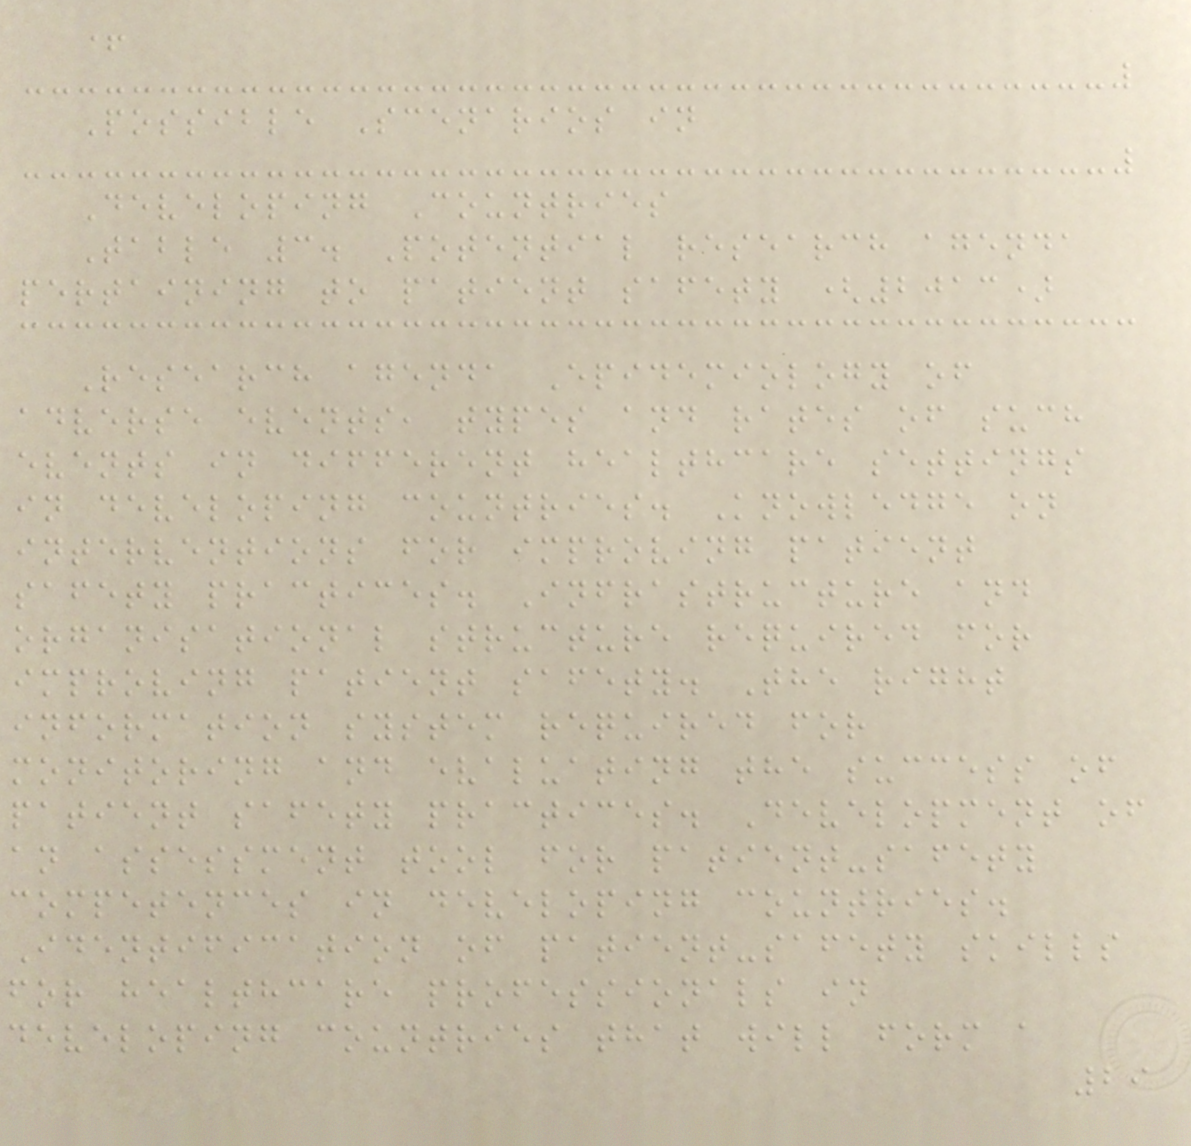+
Possible Scenarios in
Developing Countries
Table 3. Potential research agenda
pertaining to patient safety (2013)
Research agenda Epidemiology of
adverse events, types and rates of such
events in different healthcare settings
in developing countries. Knowledge on
interventions for improving patient
safety practices. Infrastructure and
organisational structure required for
improving patient safety. The right
information system required for
monitoring and evaluating the success of
patient safety practices. Development of
an assessment tool for patient-safety
competences in developing countries.
Identification of patient-safety skills
for healthcare professionals in
developing countries that will form a
29
